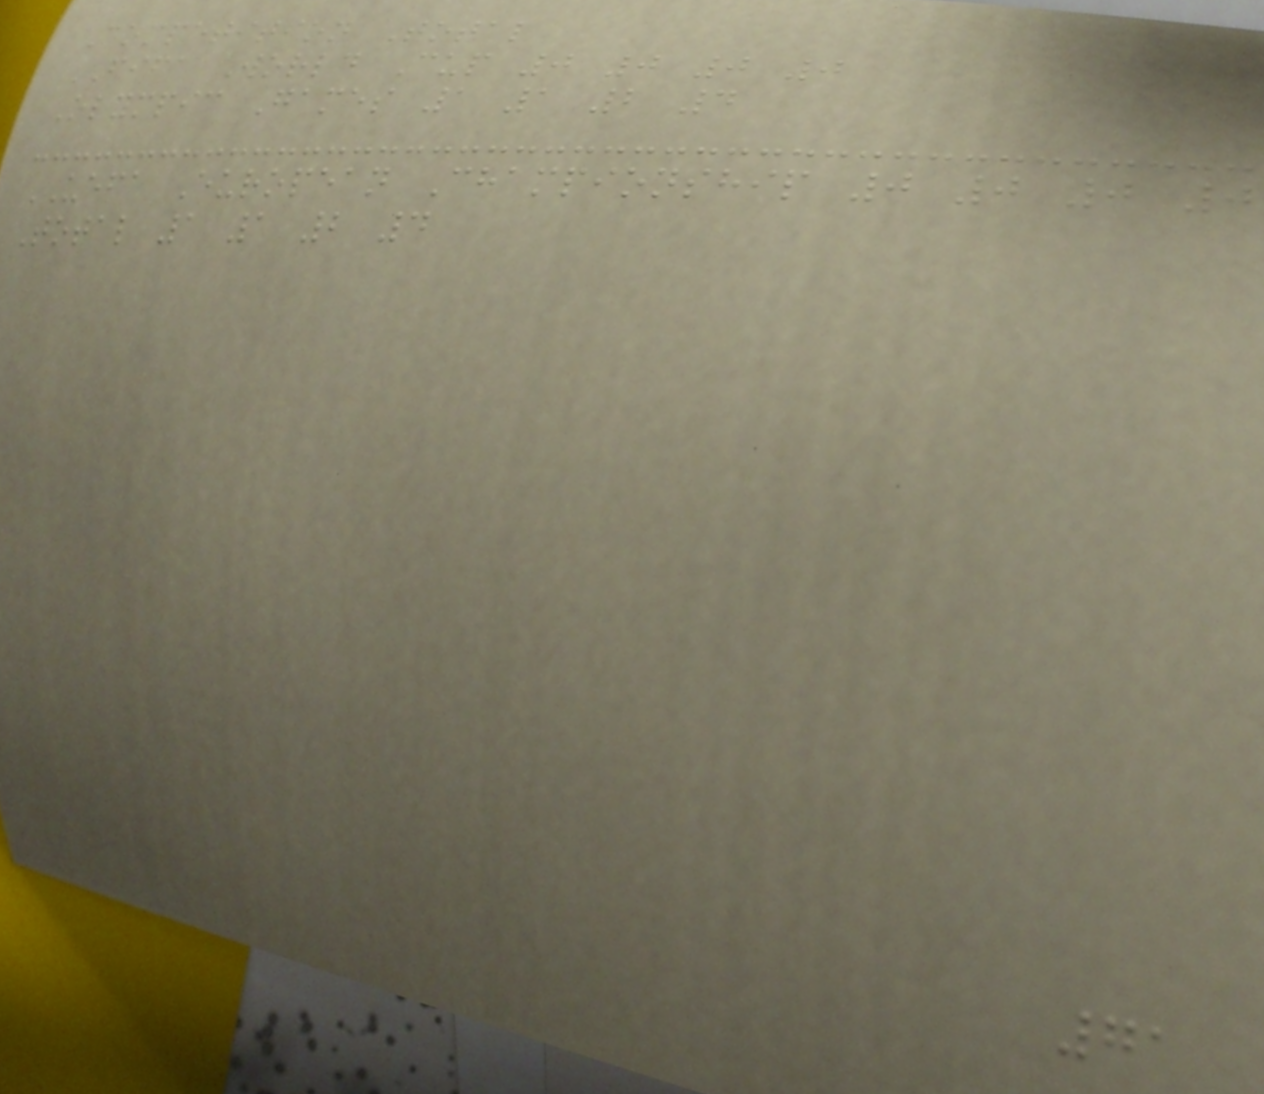Competition Total
FIFA World Cup 0 0 0 0
Olympic Games 1 1 2 4
UEFA European Championship 0 0 0 0
Total 1 1 2 4
71
